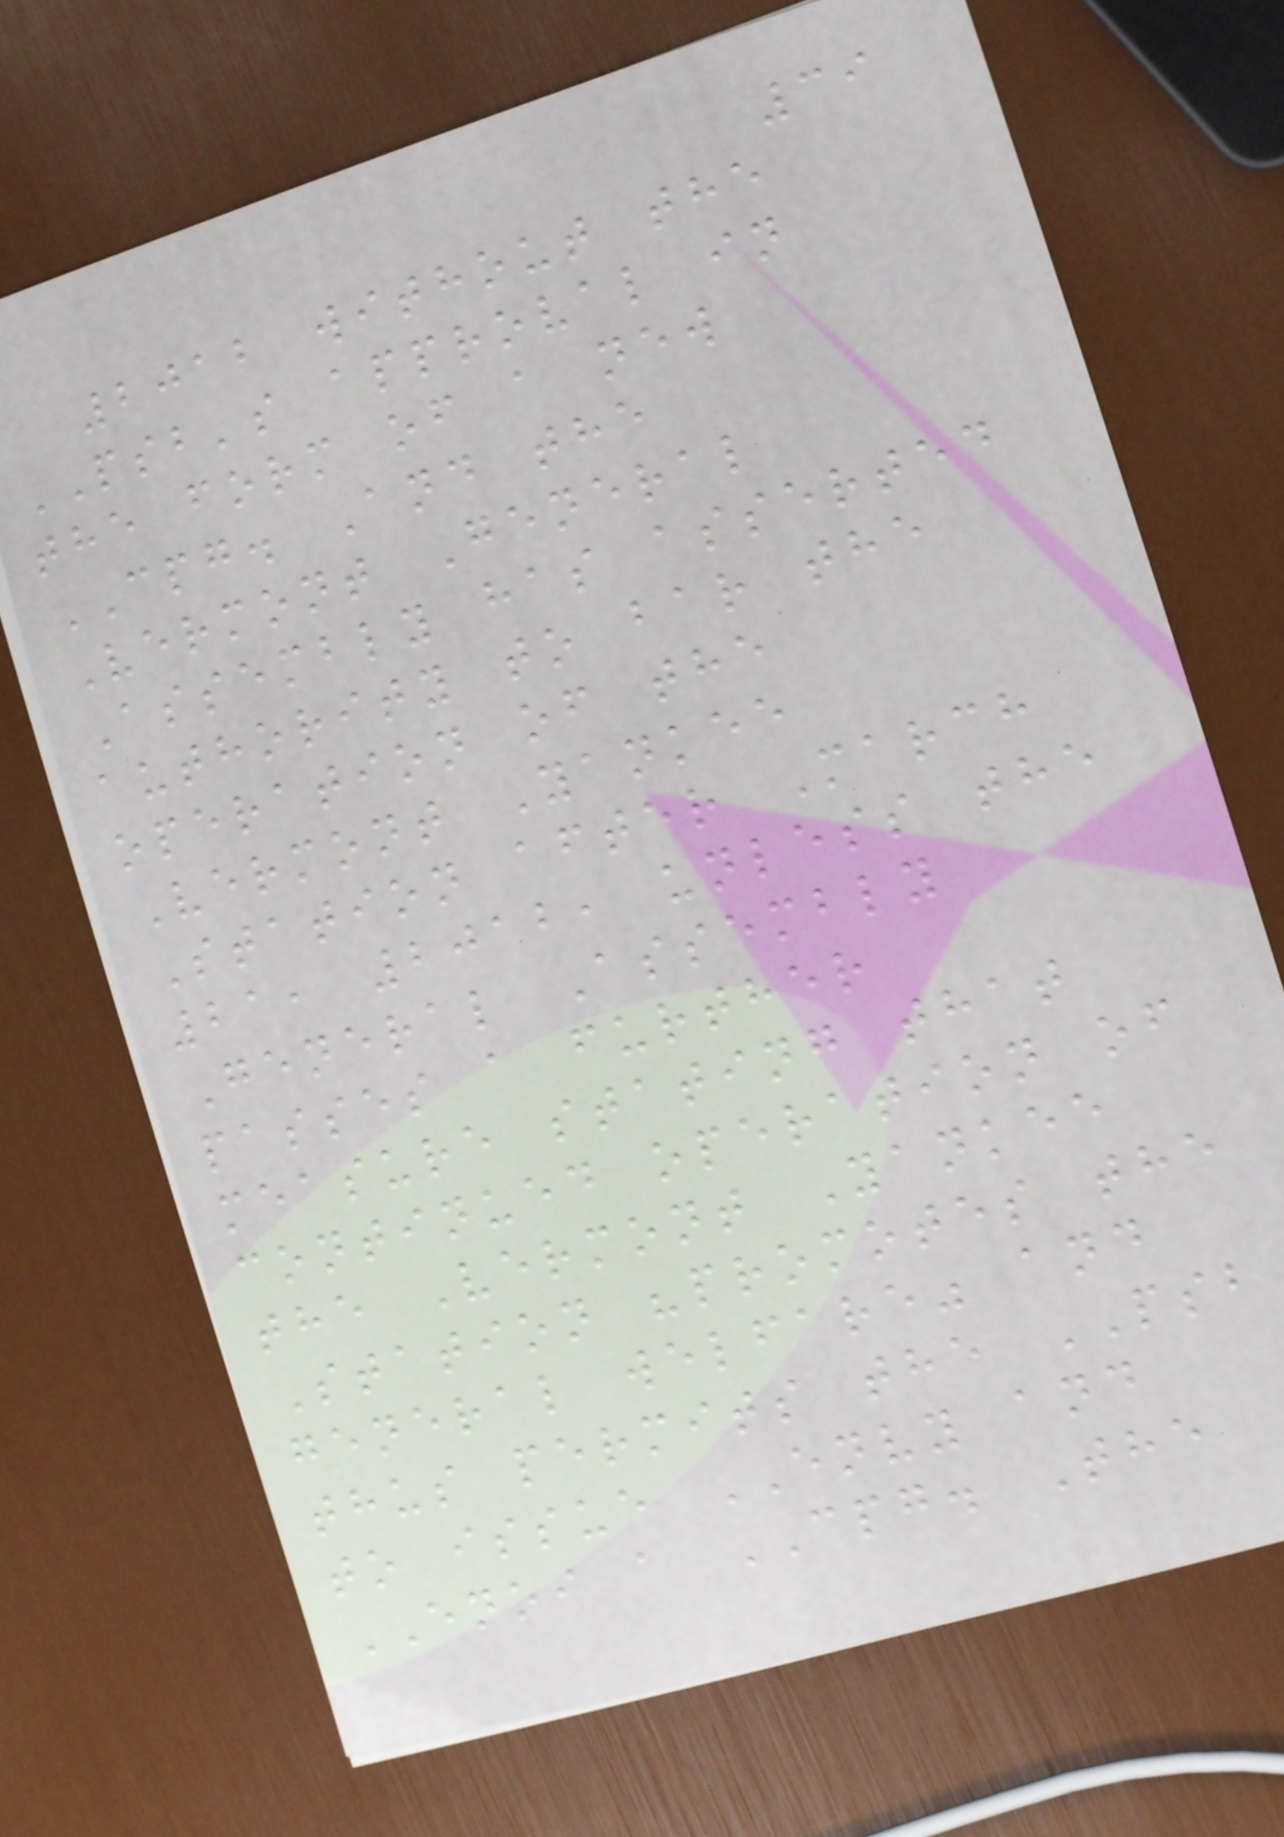39
2012 without the
PSB's approval in
the form of a new
CPG. And the
Vermont General
Assembly has asserted
authority to bar the
operation of the
Vermont Yankee
Station after March
21, 2012, unless the
General Assembly
passes a further
measure stating that
continued operation of
the Vermont Yankee
Station "promotes the
general welfare" and
thus permits the PSB
to issue ENVY and
ENOI a CPG. The
